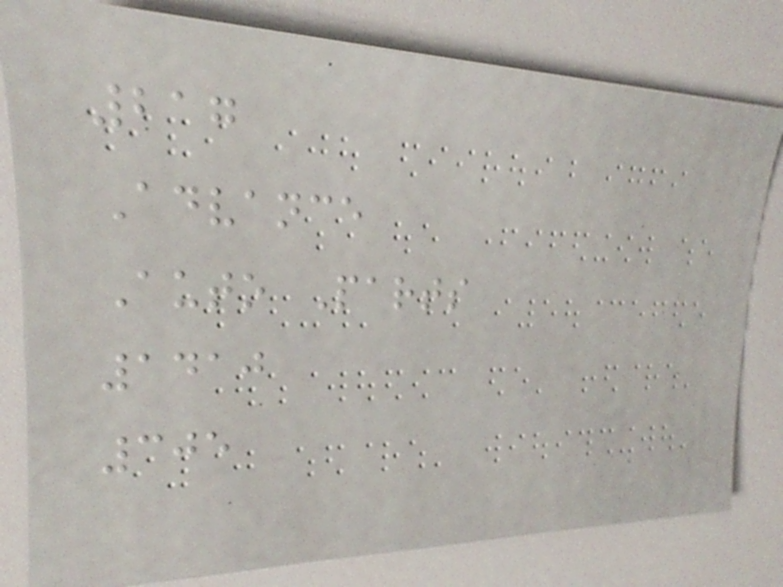217
Advance
Auto Parts
1410
305
